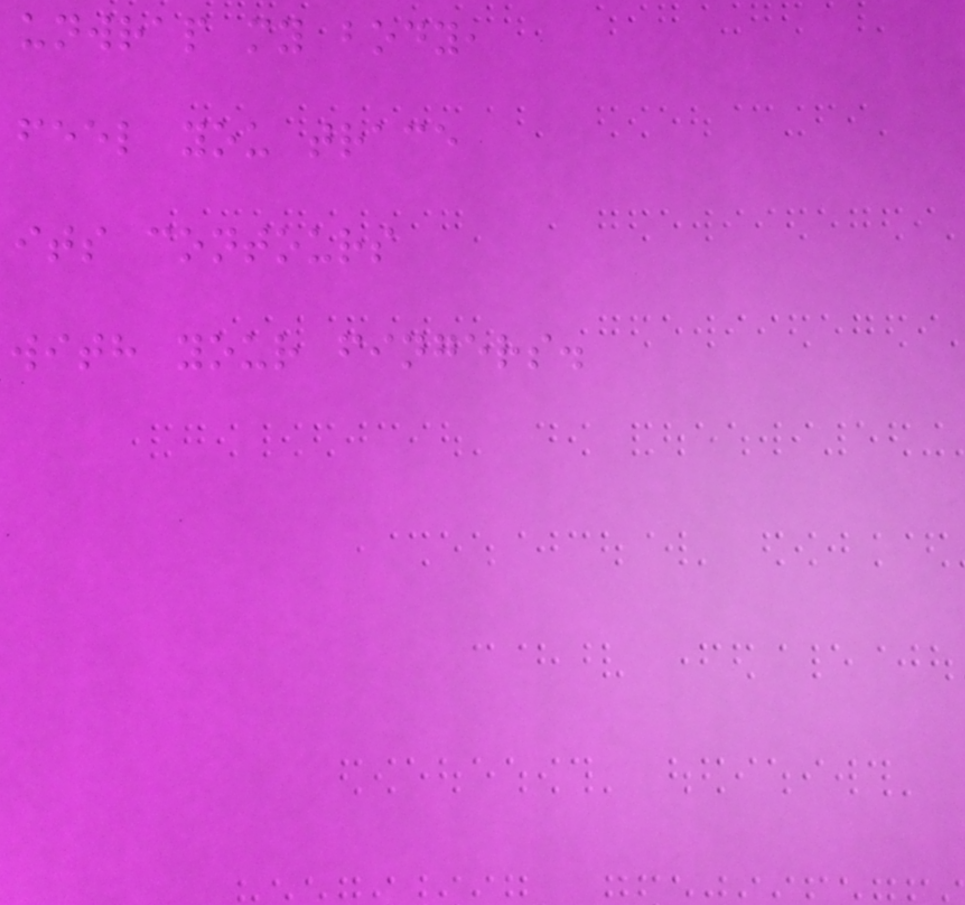unwrap my body,
feel you trace
its contours
with your fingers.
